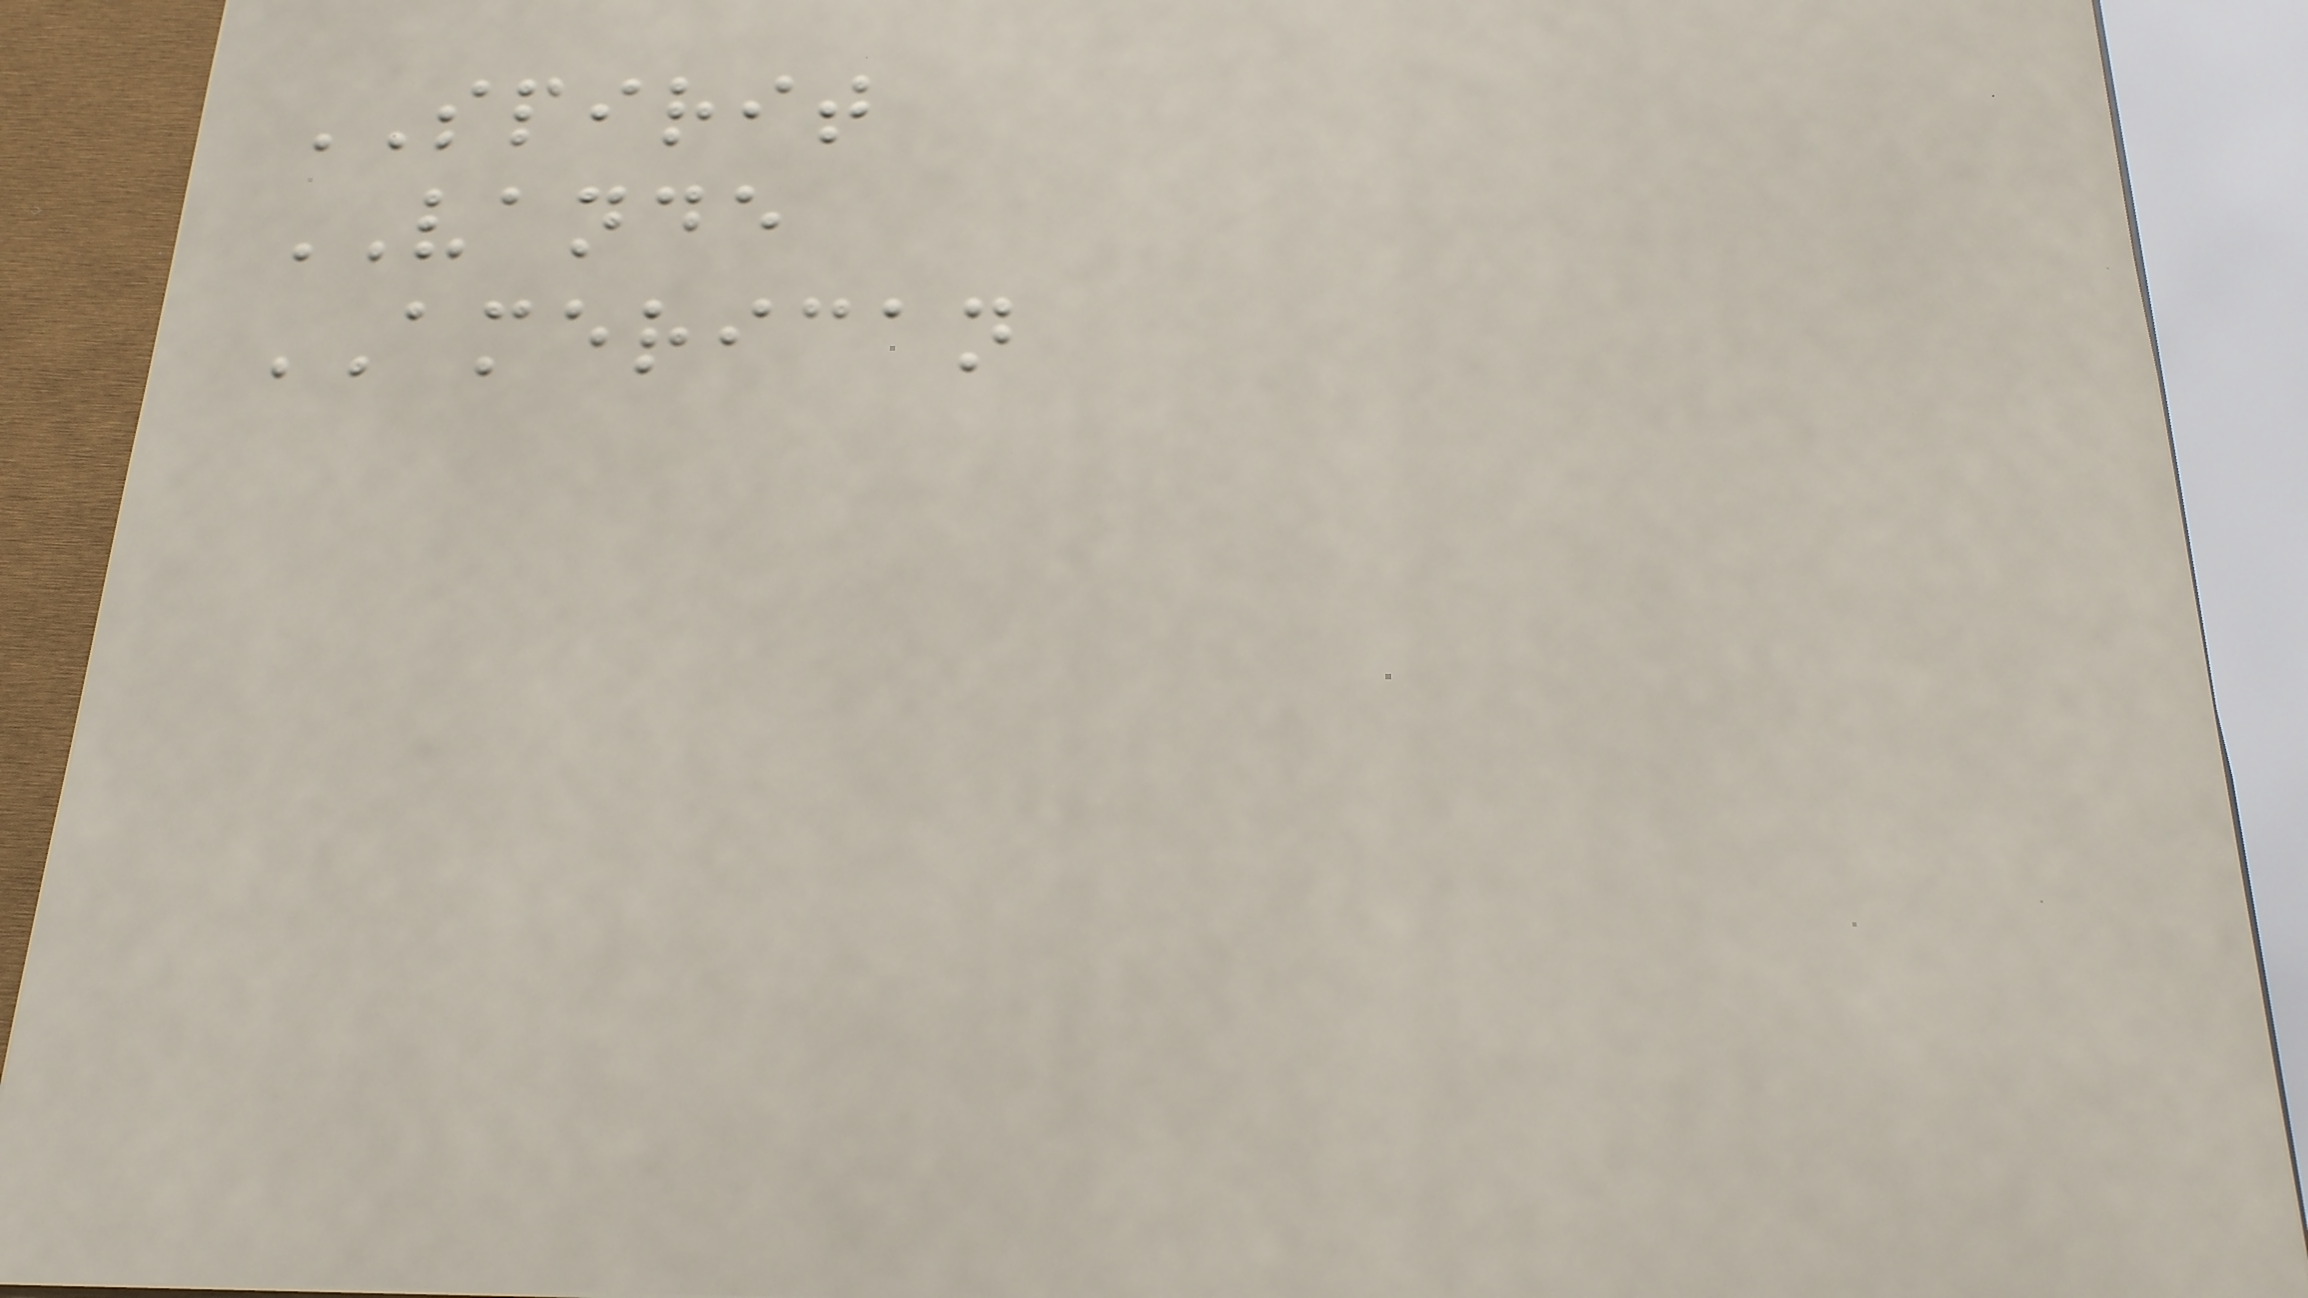SPIRIT
VANDE
AMERICAN
